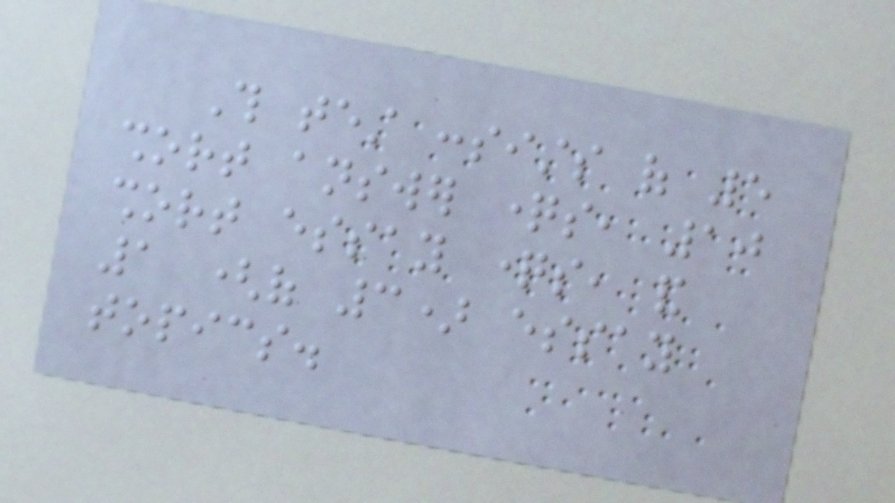This test consists of 5
short answer questions, 10
short essay questions, and
1 (of 3) essay
topics.
